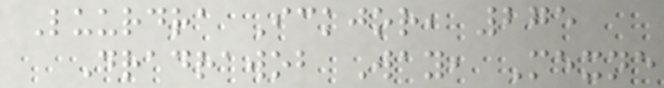Luurdra Ickjor, 275
Dradrawob Way, Mexne
